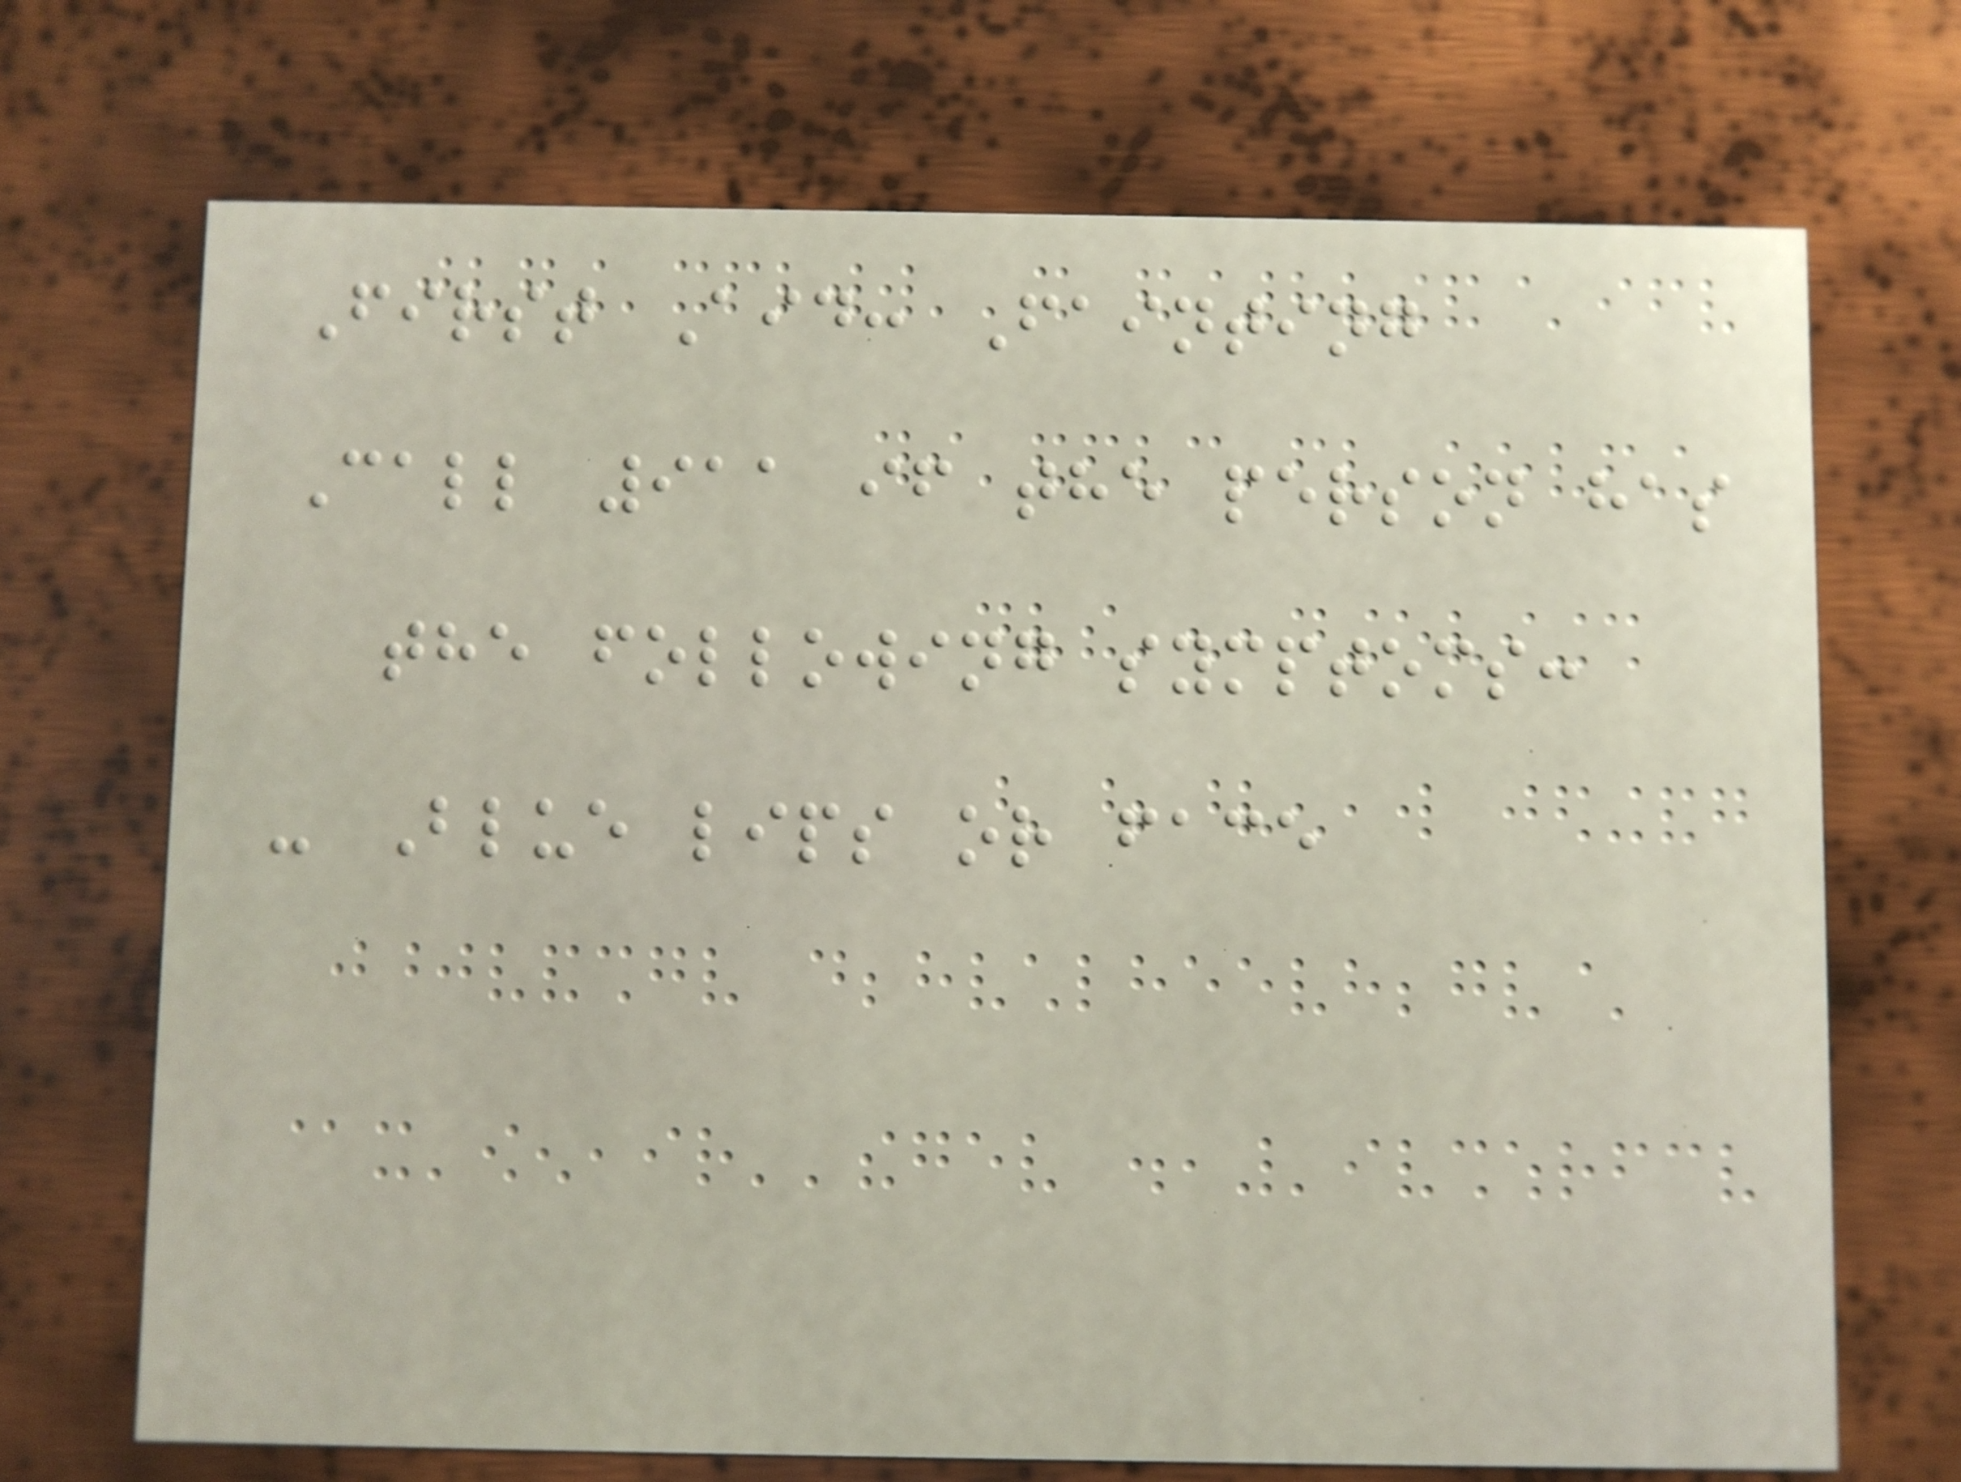First Aid: Fainting
Call 911 if the person has
the following symptoms:
- Blue lips or face
